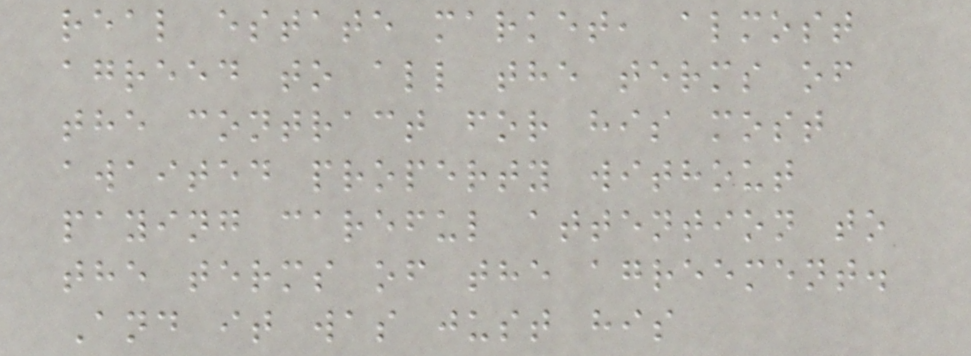real estate market, almost
agreed to all the terms of
the contract for his most
awaited property without
paying careful attention to
the terms of the agreement.
And it was just his
